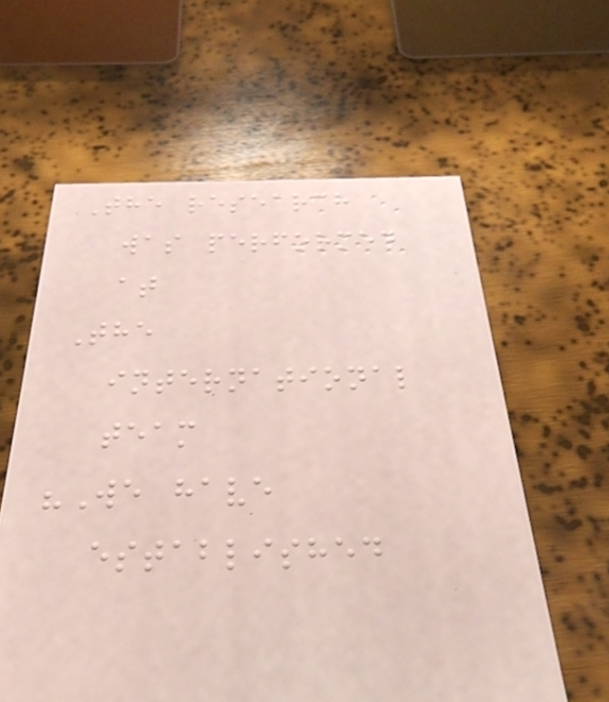The research
was performed
at
The
international
team
"We have
established
